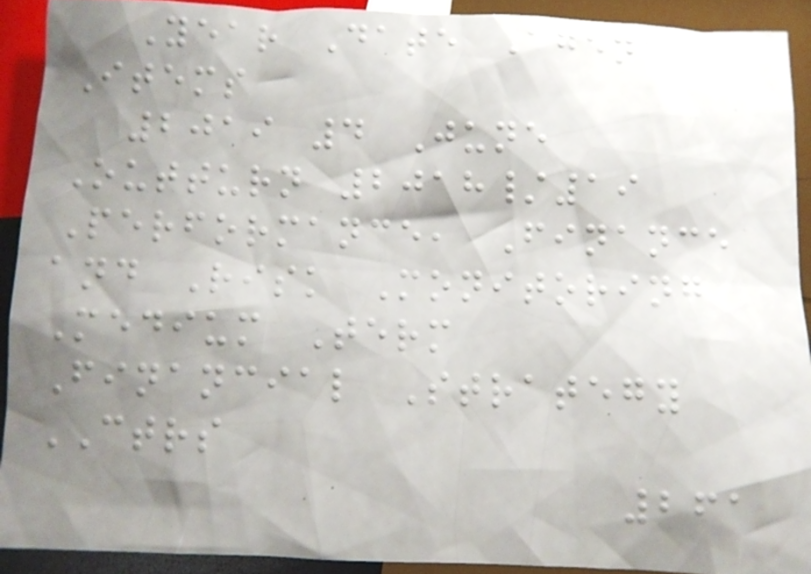Year Date Agenda
Items
2019 4 June
Outturn 2018/19
Performance, Finance
and Risk Monitoring
Medium Term
Financial Strategy
CTRS
261
